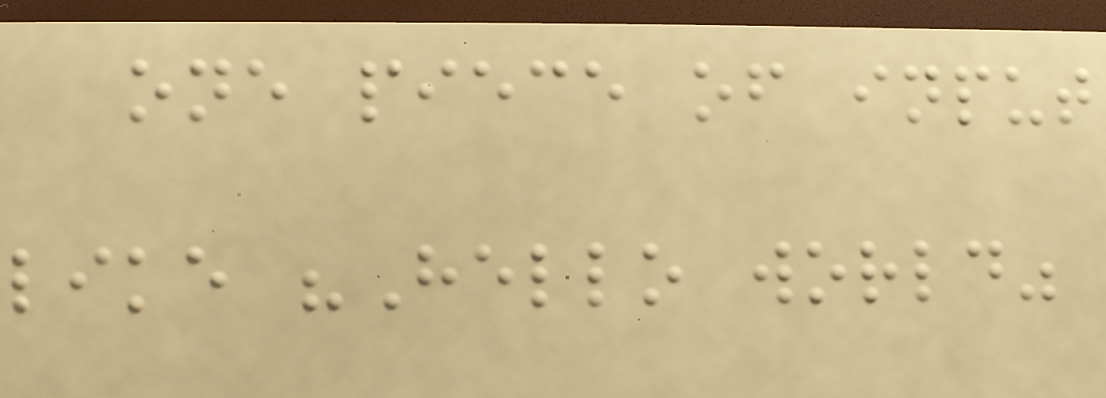one piece of input
like "Hello world"
